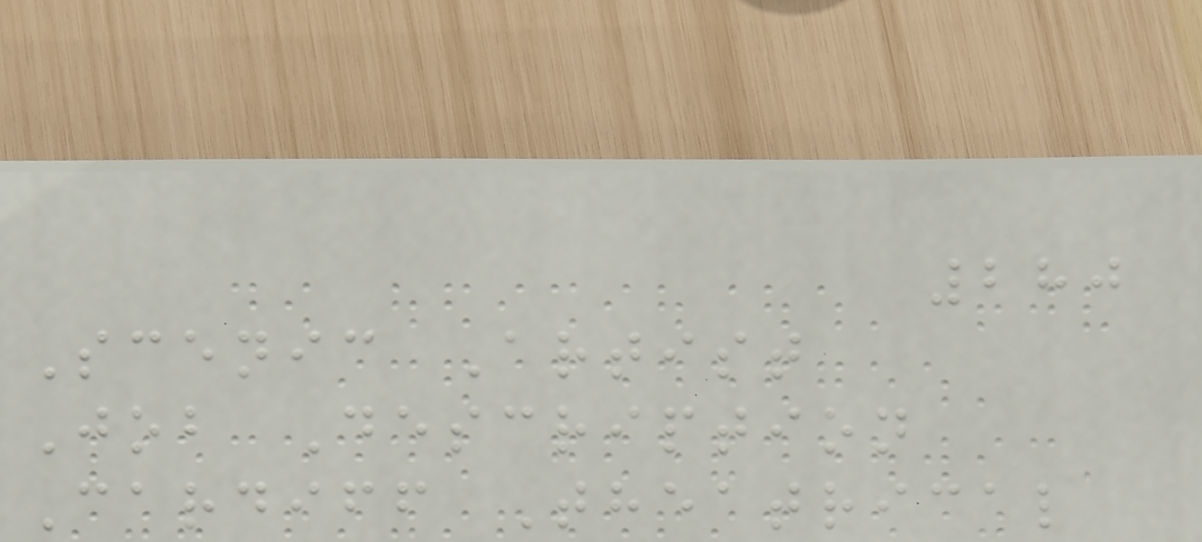280
Scenic Artist
Job Description
Cardiff Theatrical
